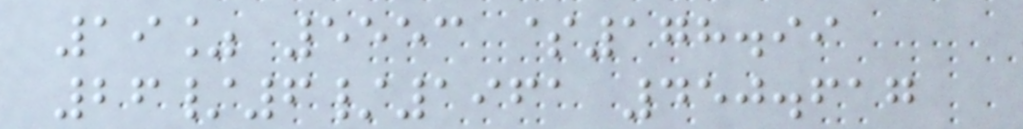19% 5553 $178.99
26/6/1961 450.617
